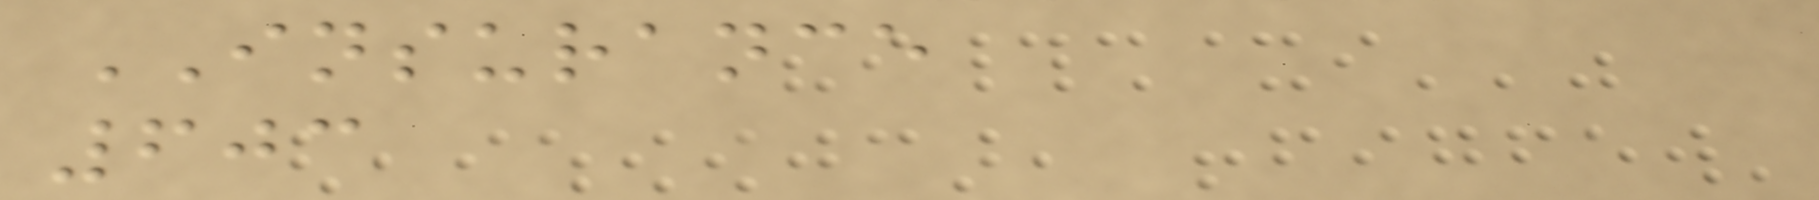INSURANCE
603
